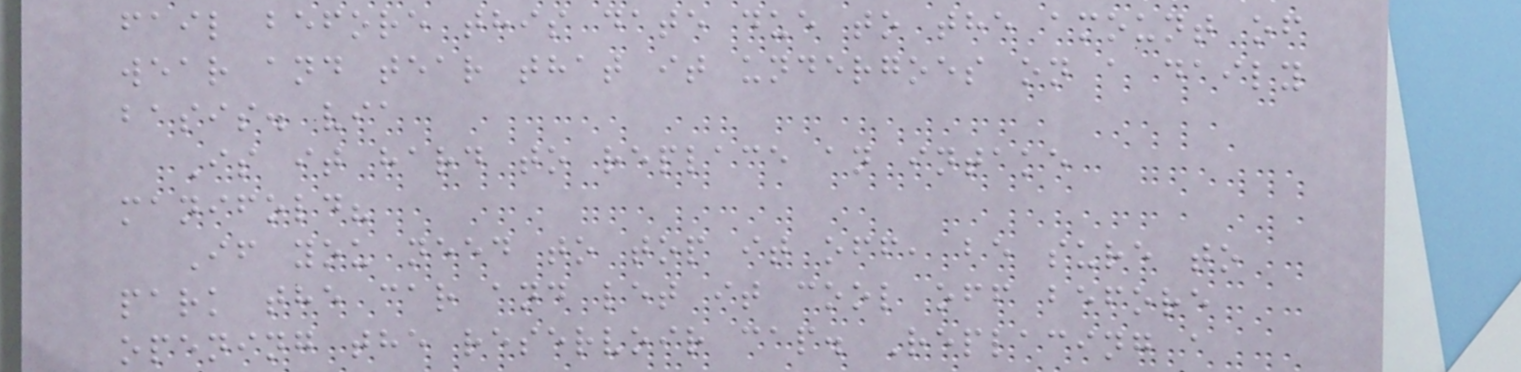fail before this date due to the amount of
wear and tear that it undergoes on a daily
basis. via
Is it hard to replace an intake
manifold?
If you need to top it off, be sure to
park the car and let it cool off before
opening the reservoir cap. Replacing a
